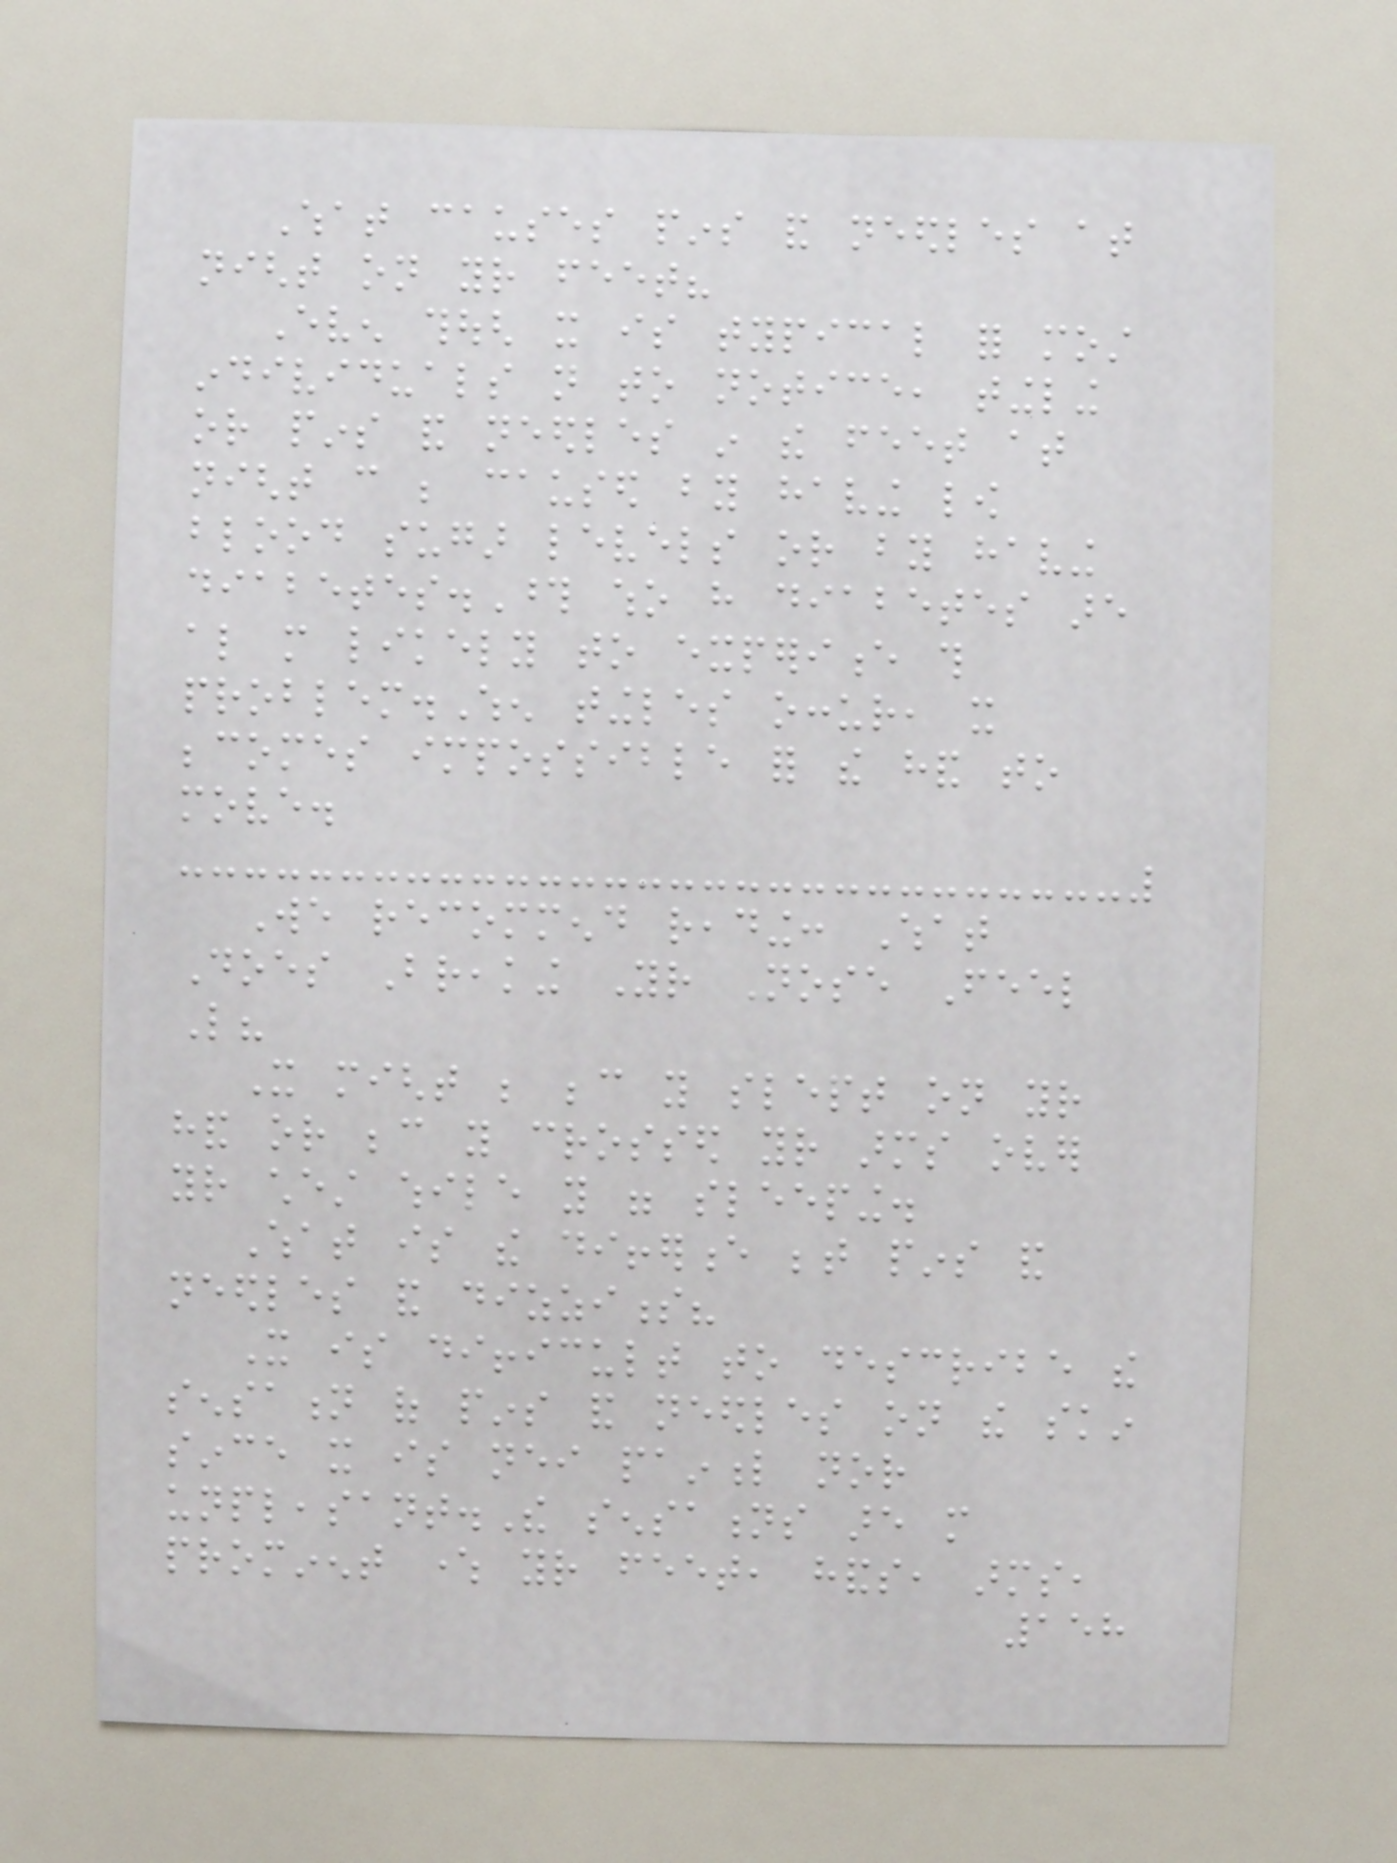What causes pins and needles at
night on your feet?
Even though it is typical for most
individuals not to notice, tingling
or pins and needles in the feet at
night can be caused by having low
blood sugar levels or by having
diabetes.Those who have diabetes are
also more likely to experience this
problem.When tingles occur, it
becomes impossible for the hand to
move.
We recommend reading: What
Does Breaking Your Nose Feel
Like?
It might be because you slept on your
hand or because you crossed your arms over
your chest while you were sleeping.
What is the difference between pins and
needles and dizziness?
It is difficult to describe the
sensation of pins and needles on the skin
since it is neither painful nor
unpleasant.The sensations are more
prominent where your feet, hands, arms,
158
